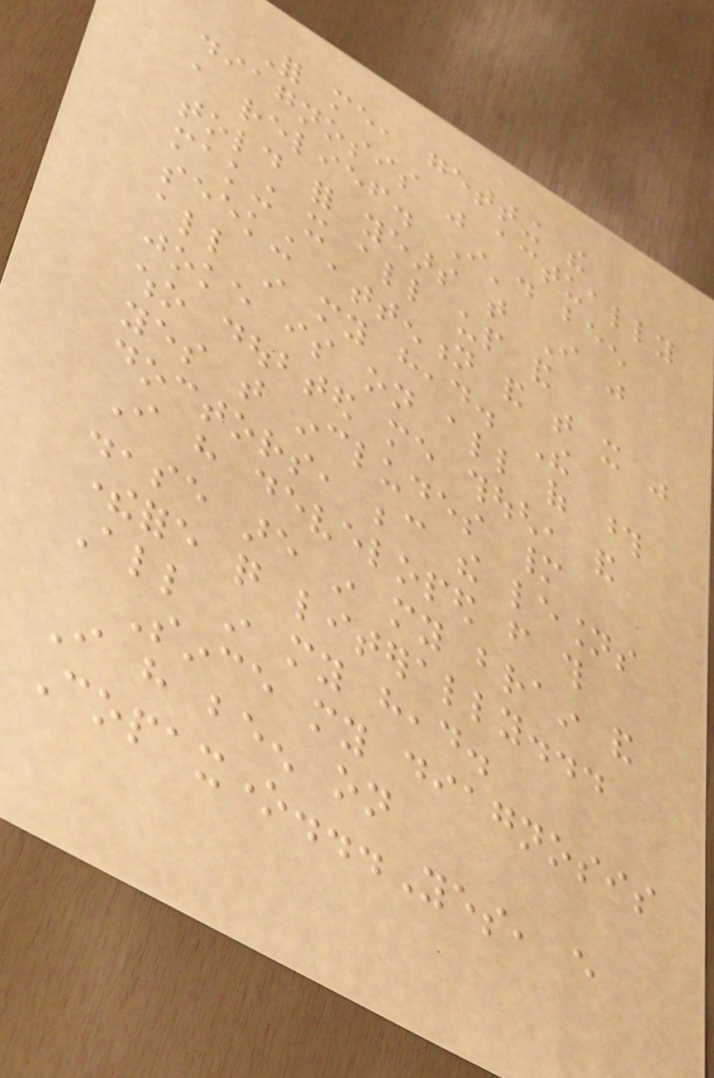For me, getting the
diagnosis was actually
a relief. I'd been
told for years that I was
making it all up and
seeking attention and that it was
all in my head. The
joke is on all of those
who doubted me though, and
yes that includes many
doctors, because the lesions
I have developed from this
disease are in my brain and
therefore quite literally...
All in my head.
Since my diagnosis
I have been on
Copaxone...Yes, every
